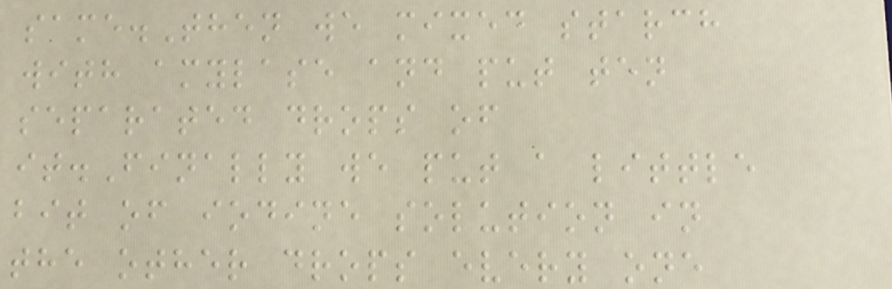same.Then we mixed starch
with amylase and put ten
separated drops of
it.Finally we put a little
bit of iodine solution in
the other drops every one
